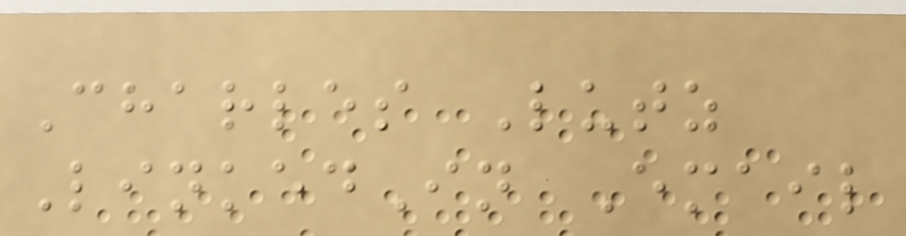Charles Lutz
LinkedIn Email
